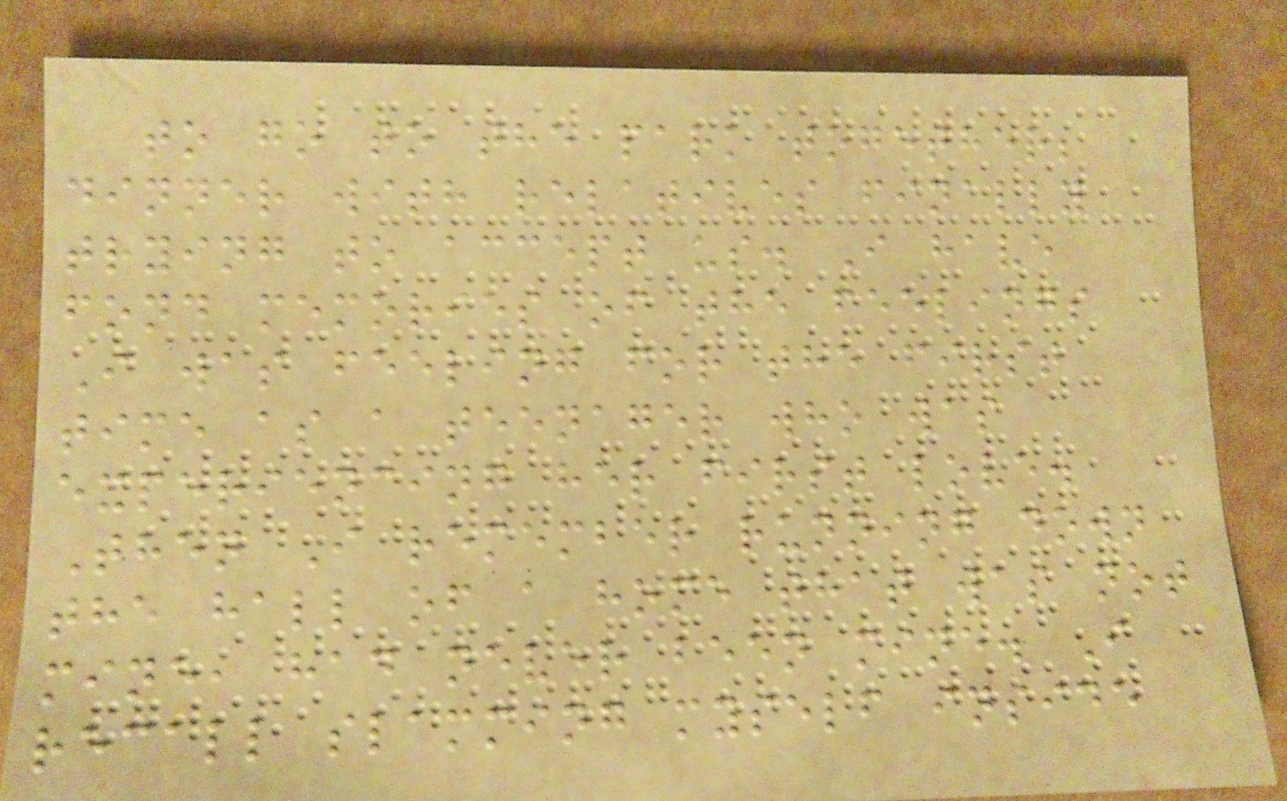to go to the park together;
dinner with relatives finally
trying to accept us. I have
fond memories of the feelings
I was feeling for the first
time as a teenager who was
experiencing her first love.
Then I remember running down
the hall of a home that was not
mine, had never been mine. I
recall slamming myself inside
